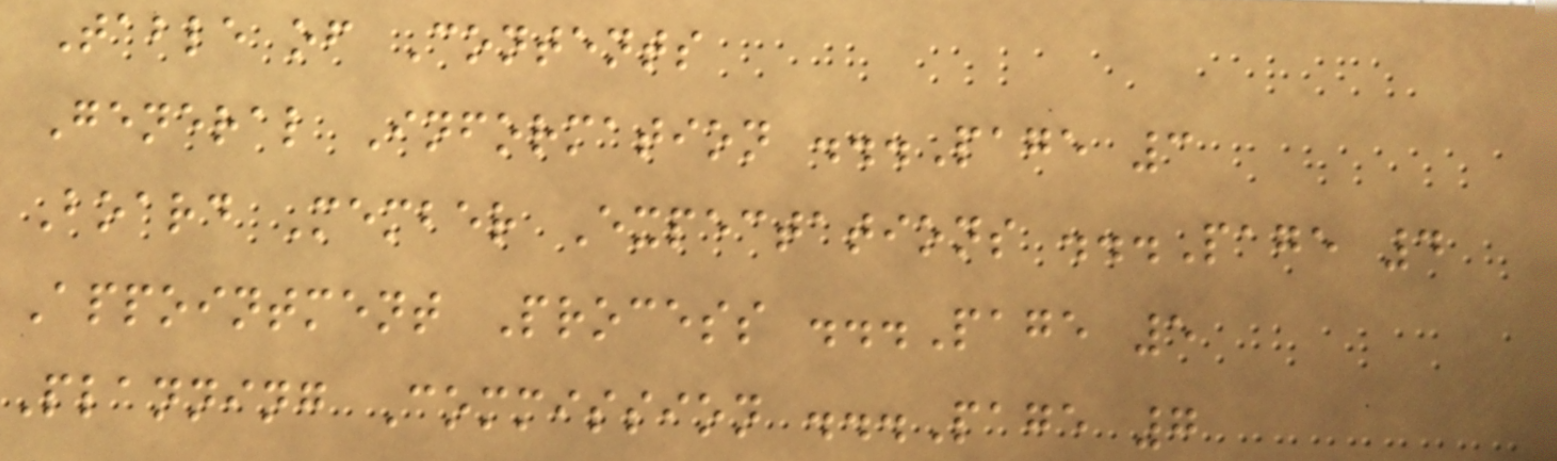Table of Contents
General Information ...Page 3
Board Member Expectations ...Page 4
Appointment Process ...Page 5
Planning Commission ...Page 7
